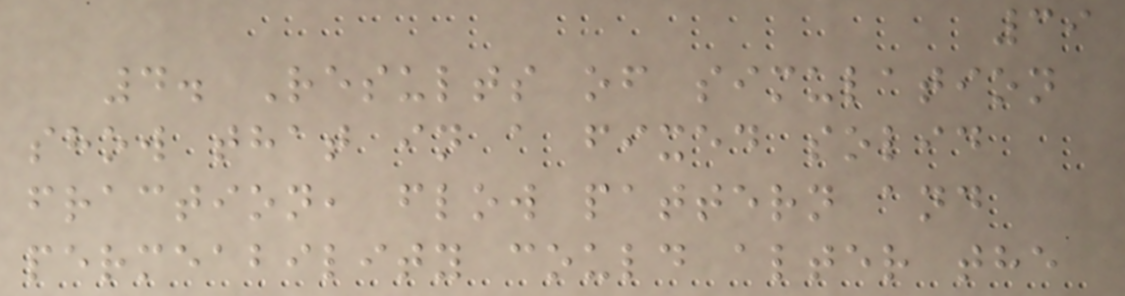39
4. Results of simulation
show that in a fixed solid
fraction, flow pattern and
permeability could alter the
